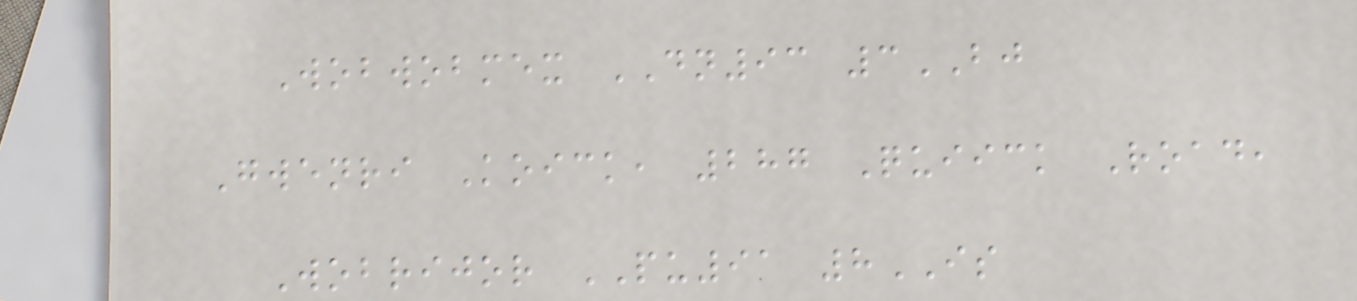Wobwobmex DN93 3BJ
Gwenri Koick, 287 Quiick Road,
Wobrijor PU91 8IS
